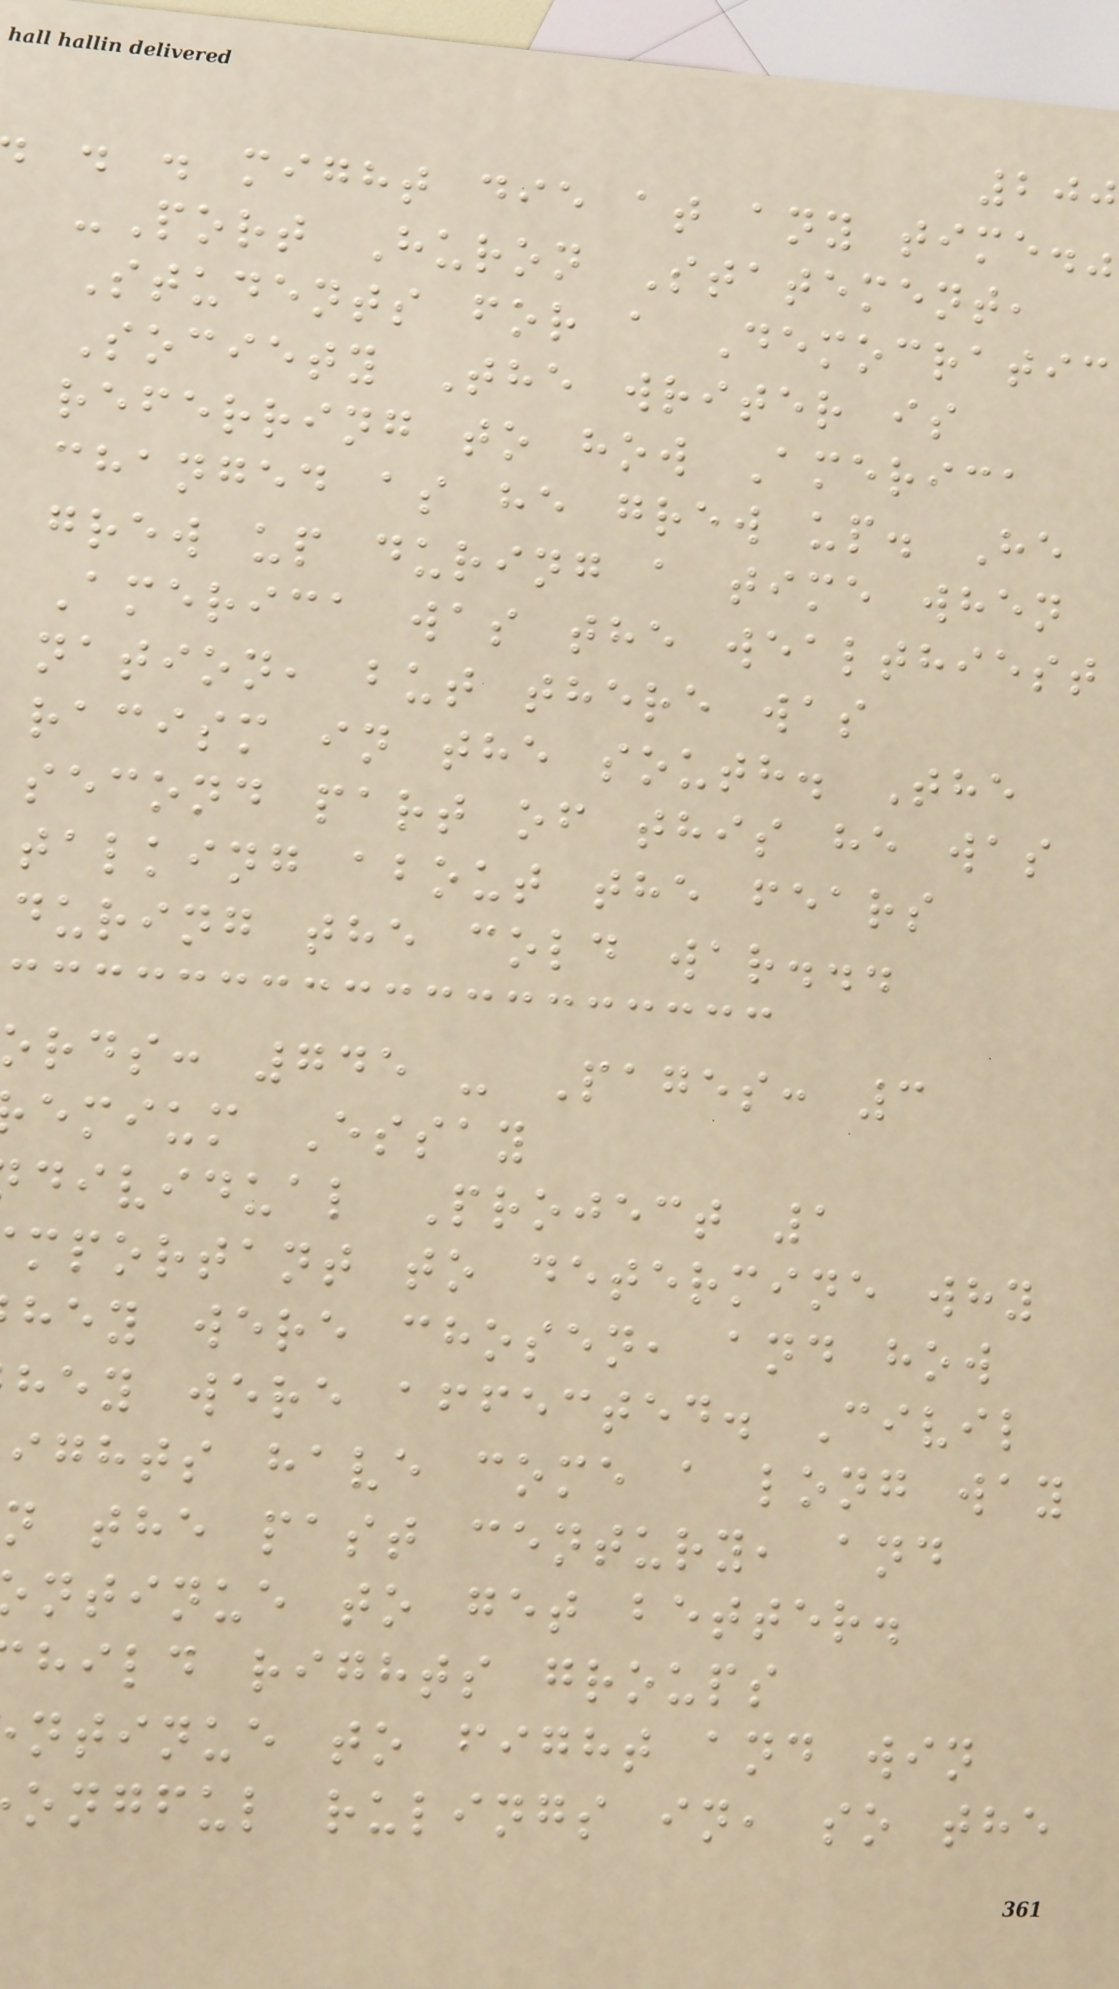200
. . might die at any time."
-Port Huron Statement,
Students for a Democratic
Society The writer is
referring to how America
changed as he grew up. He
grew up during a time when
America was the wealthiest
nation, but there was
racism in the south. The
second part of this he was
talking about the fears
during the cold war...
ords: 745 - Pages: 3
emium Essay
dividual Project 1
mportant to determine why
hey were chosen, and how
hey were affected. Civil
ights have come a long way
n the past century, and
ntinue to get better.
hild rights groups
ntinue to fight and win
ongful rulings in, so the
